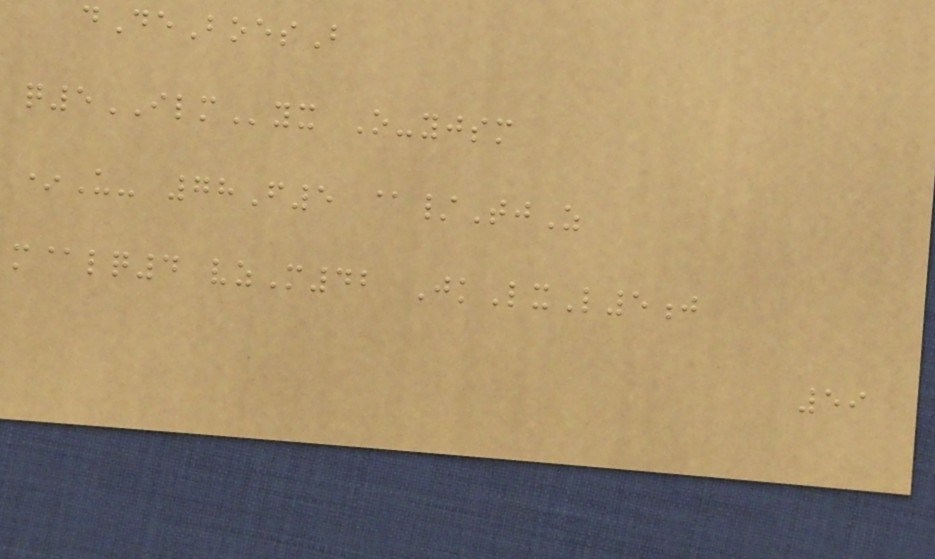dDeBoesB
q5ILMyx O-yjsm
*U- 78F5 @/TjZ
m@lq4 vzM42 JkLxL5j
59
